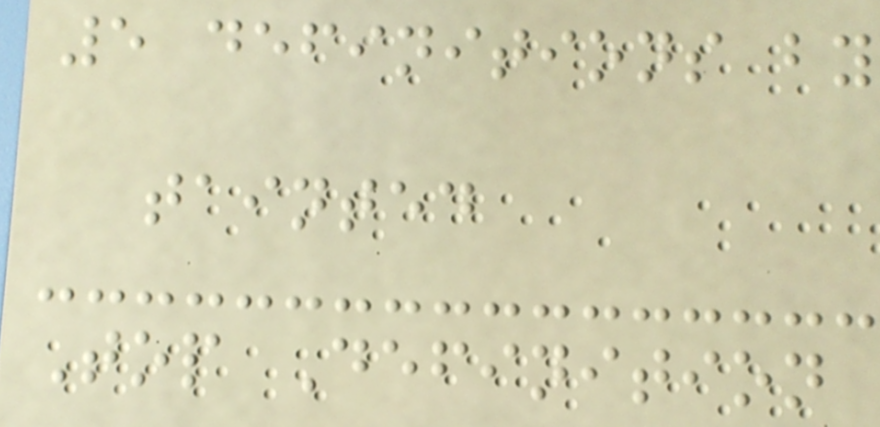5 definitions by
tainted
Top Definition
